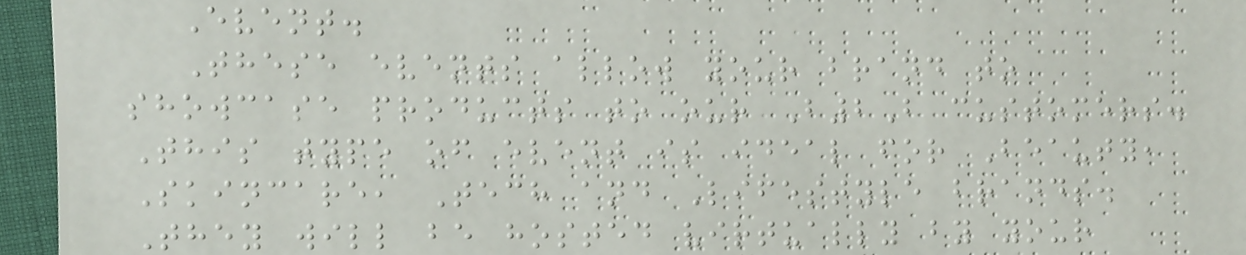Event.
These events allow your brand to
showcase products to our B2B customers.
This type of event is ideal for Beauty,
Skincare, Tech and Lifestyle brands.
They will be hosted virtually by your
